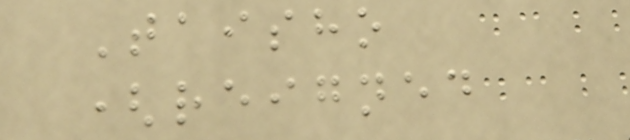Taisho
(reigned
